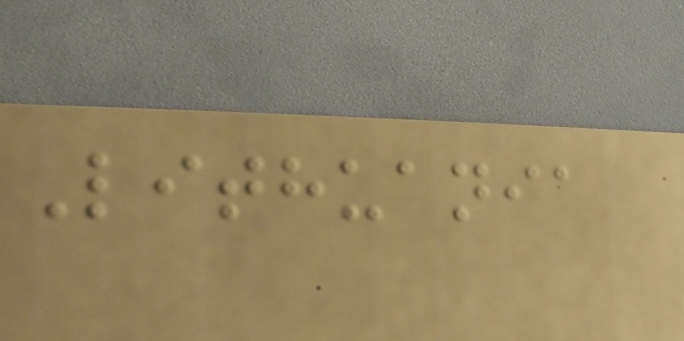Lithuania
